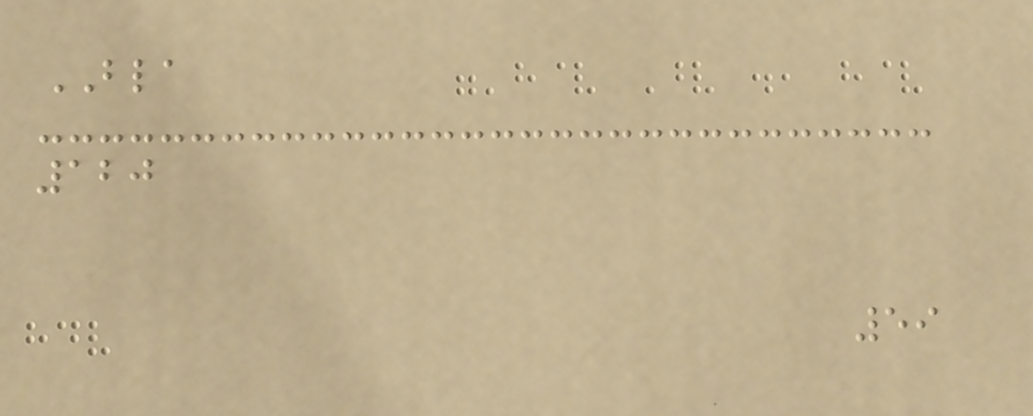BLA
120
59
